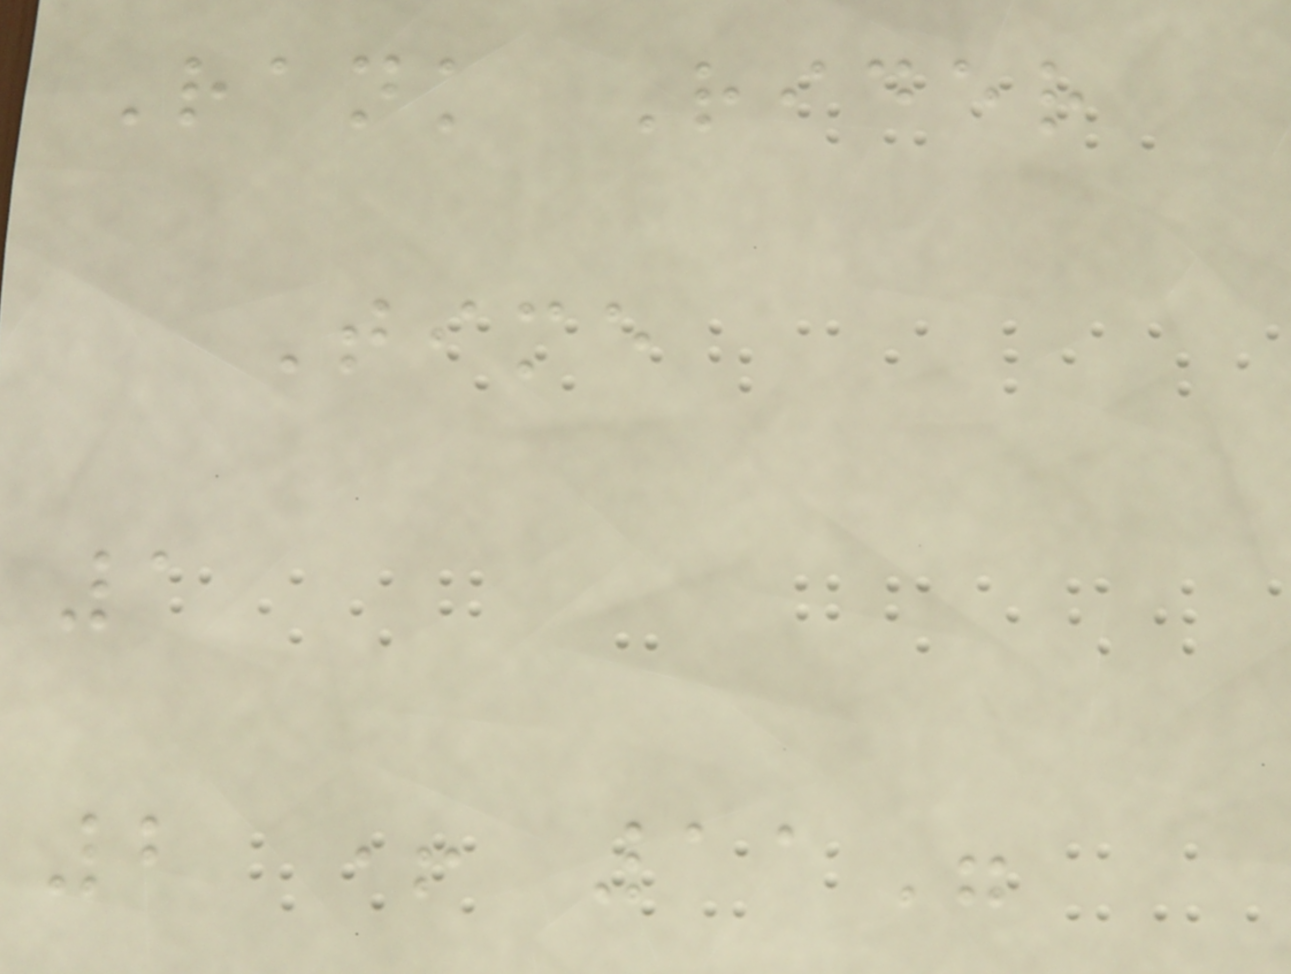Rank Rider
Time
1
2 + 11"
